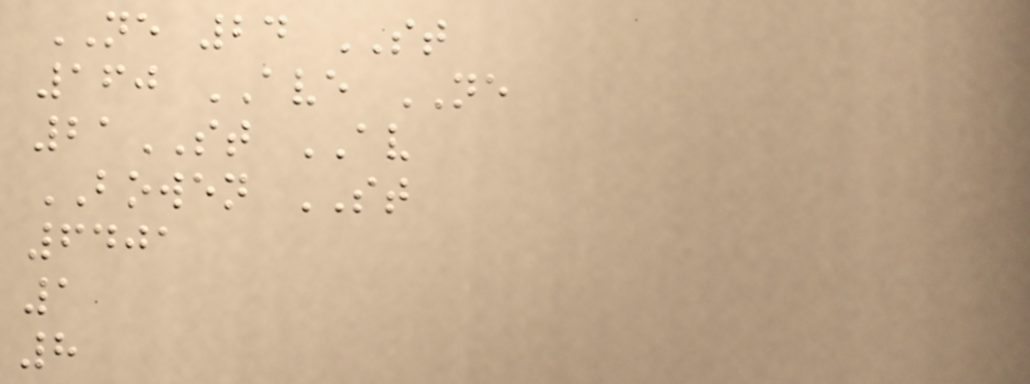NE 24 ST
160 AVE NE
21ST AV
BOWEN ST
6401
1
8
